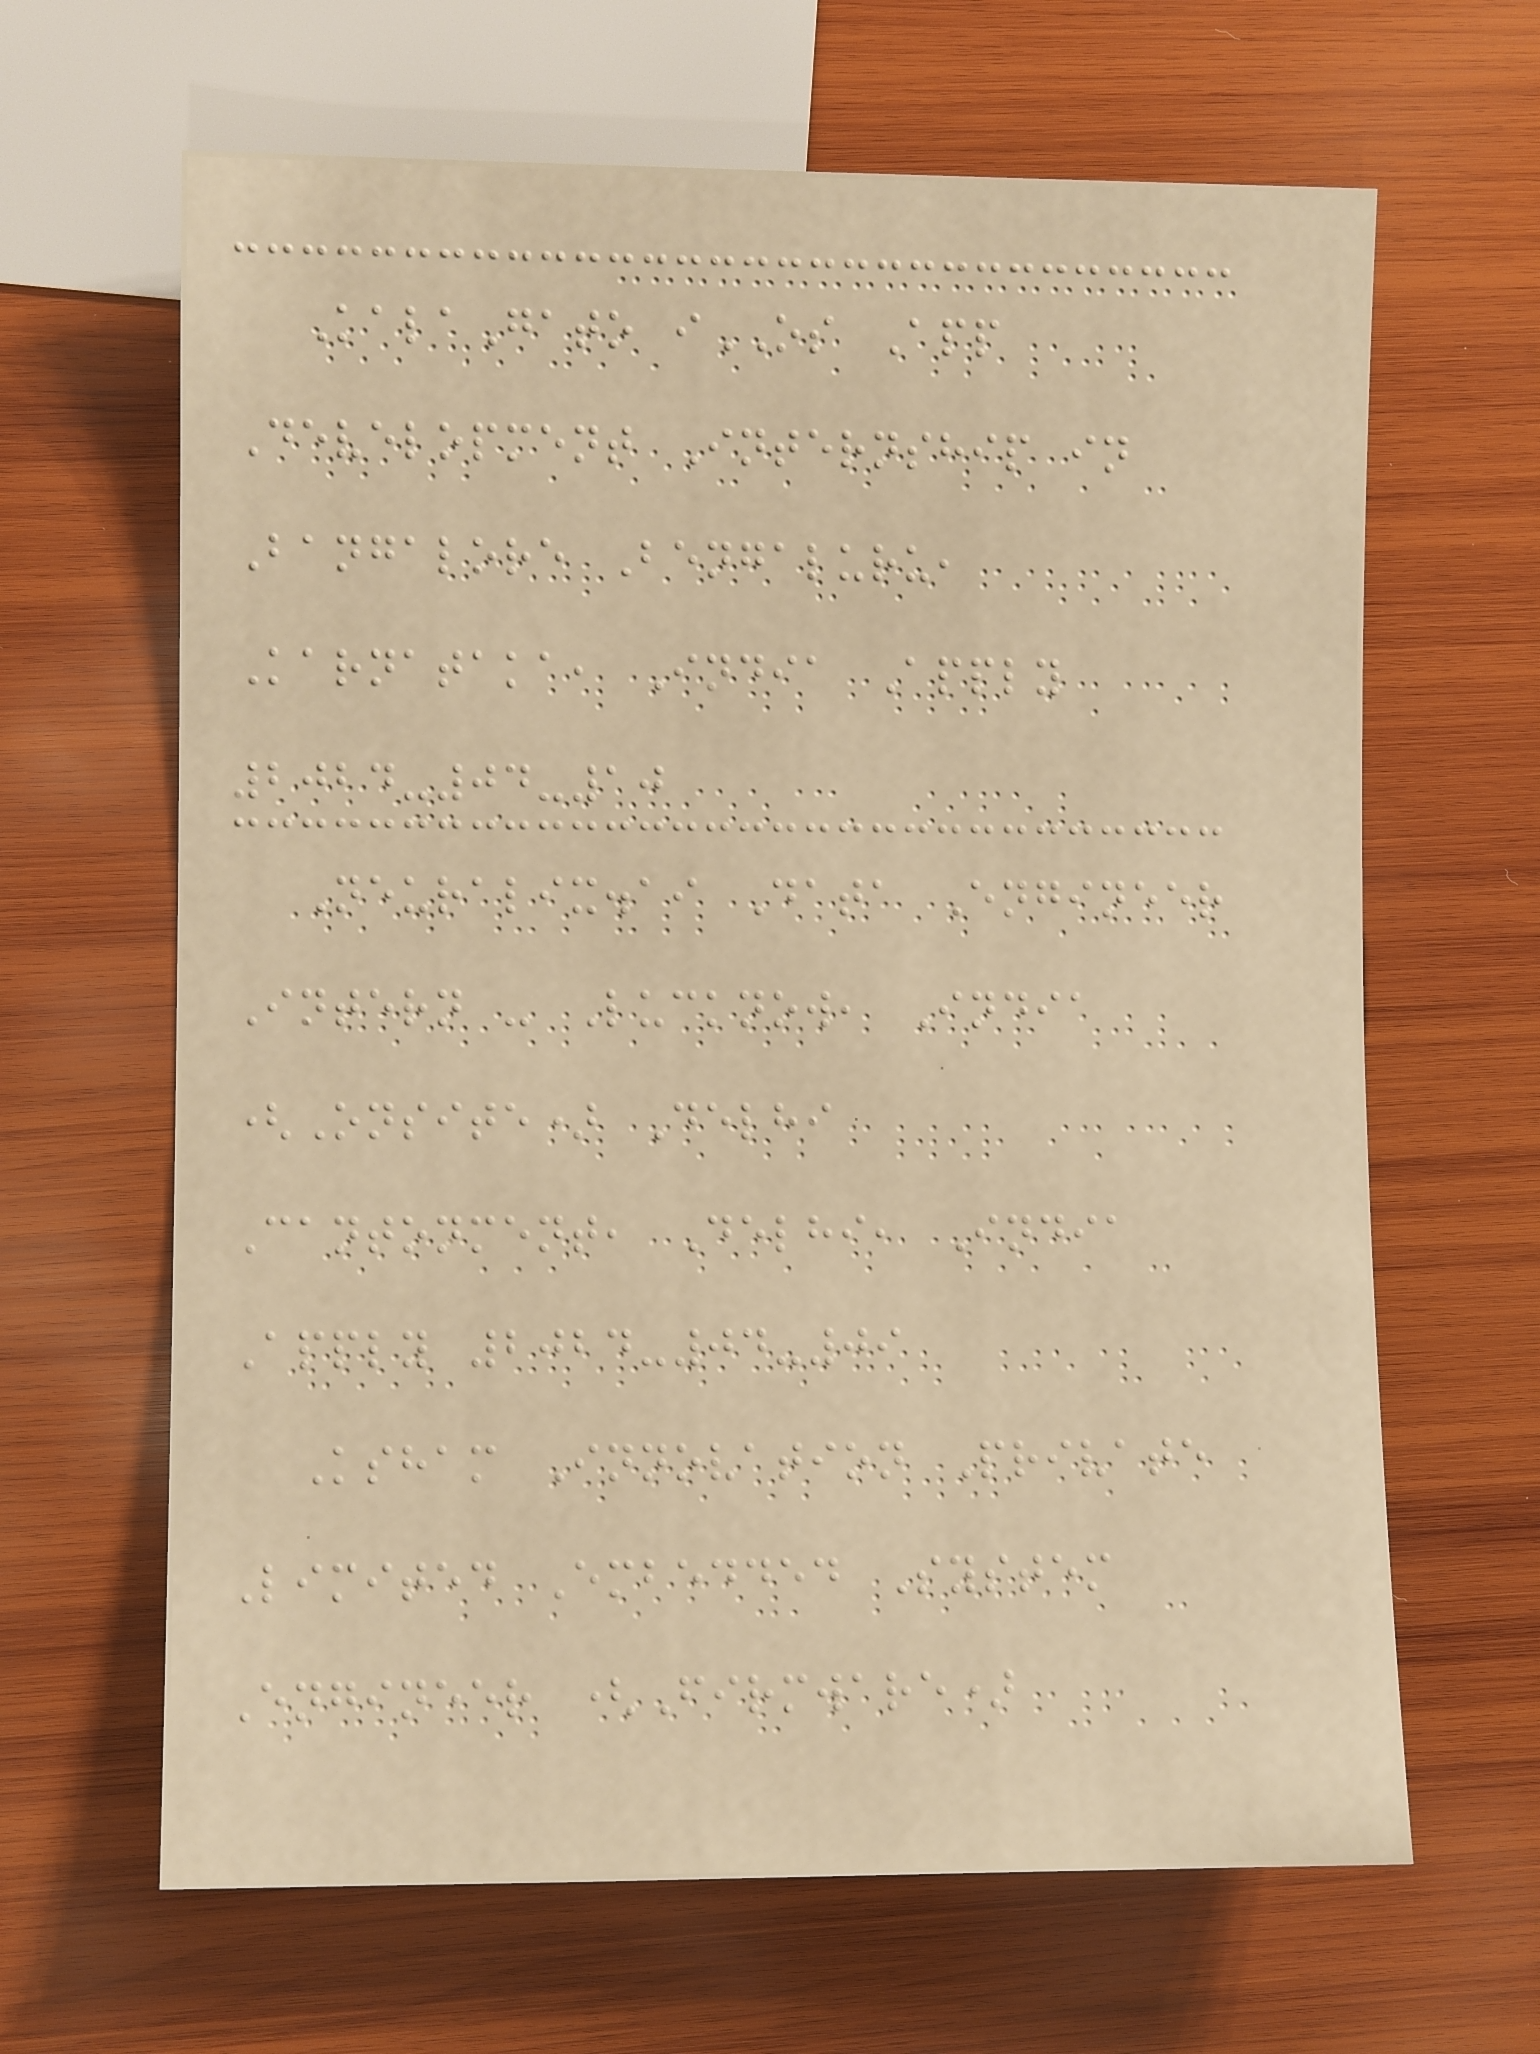KalaGato iOS App
Development Internship in
Bangalore Bengaluru,
Karnataka, India Apply
2024-04-10
Neuralix.ai Data Engineer
Intern - Lucknow, India
(Onsite) Delhi
Cantonment, Delhi, India
Apply 2024-04-09
Ksham Innovation Private
Limited Embedded System
Engineer (Firmware)
